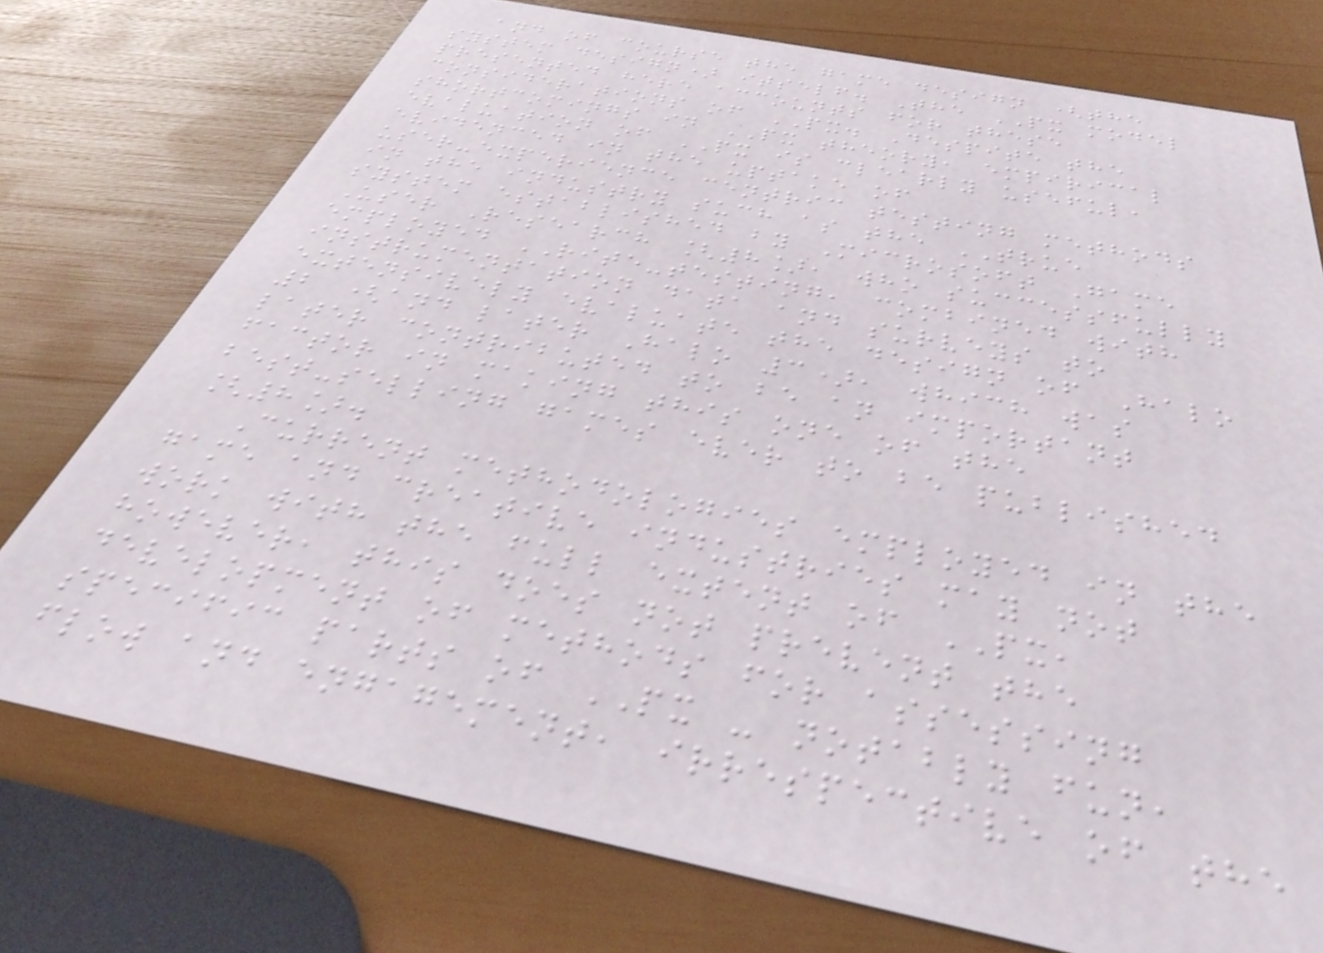and of course the game design (the
system design) itself. The PX model
presented here accounts for these
considerations of PX. Despite the
shortcomings in PX theory, empirical
evaluation of PX is clearly useful,
evidenced in the uptake of
user-experience centric testing methods
in the industry such as the TRUE
system established by Microsoft Game
User Research [8], who successfully
employed RITE-testing, combined with
instrumentation data and surveys to
extensively evaluate the design of Halo
2 (and later Halo 3), which was
later contributed to be an important
factor in making this one of the
best-selling games ever to be published
[8].
Current methodologies employed in the
game and creative industries may not
work with the full extent of PX,
however, this does not prevent the
development of methods for assessing
specific parts of PX - notably fun,
flow and engagement, irrespective of the
